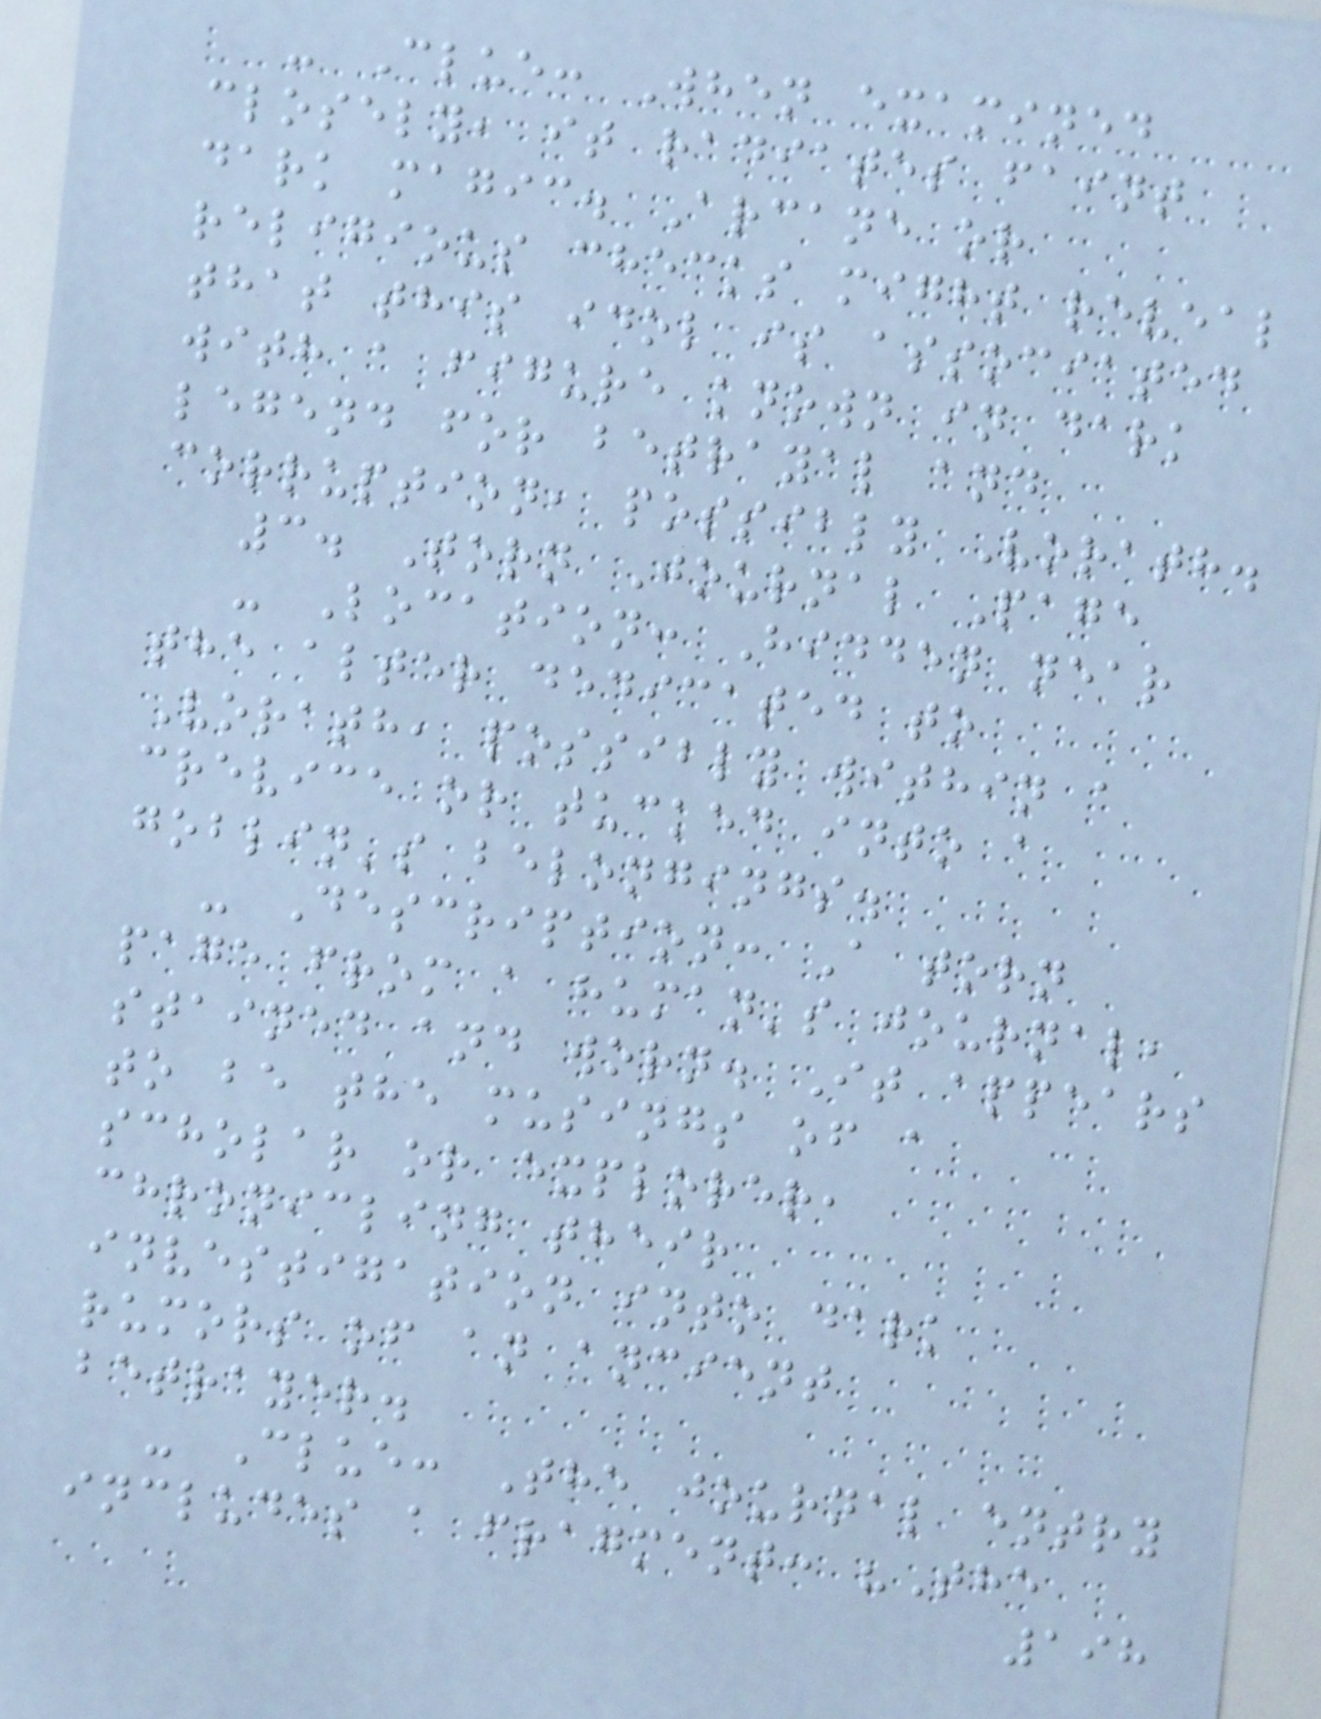- Clue: When examined
closely, it radiates faint
dark magic. Arcane or
religious checks might reveal
that this idol is associated
with a figure known in dark
legend for betrayal and
corruption, possibly Vorath.
3. Torn Journal Page
- Location: Hidden near
the alter dedicated to
Vorath, possibly within a
crevice or tucked into a
goblin's belongings.
- Description: A torn
page from a human's journal,
stained and worn. It appears
to be the musings of a
scholar or explorer,
chronicling their
investigation into dark
rumors of an ancient
betrayer.
- Clue: The journal entry
includes a fragment: "The
198
